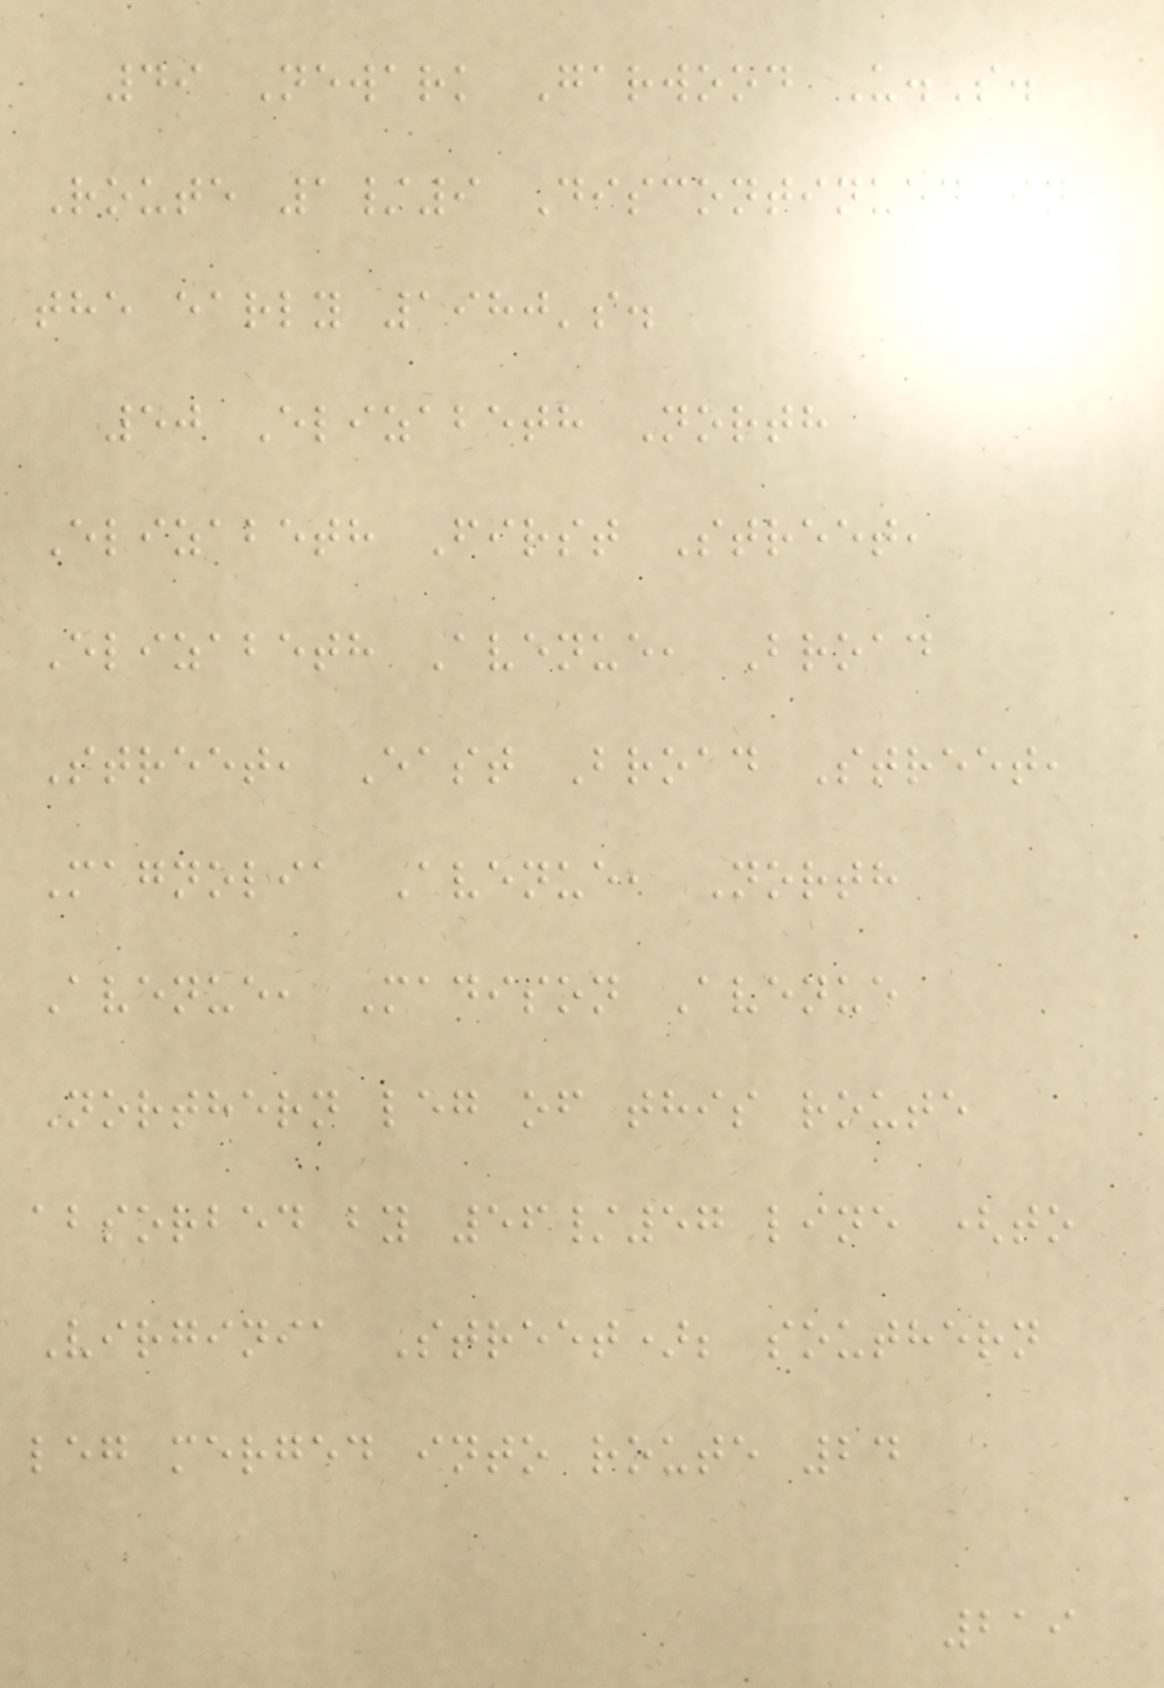49 Newark Garwood U.S.
Route 1/9 Discontinued in
the early 1980's.
50 Elizabeth North
Elizabeth First Street,
Elizabeth Avenue, Broad
Street, East Broad Street,
Magnolia Avenue, North
Avenue, Madison Avenue
Northern leg of this route
absorbed by 56/57 line (to
Virginia Street); southern
leg merged into route 24
219
